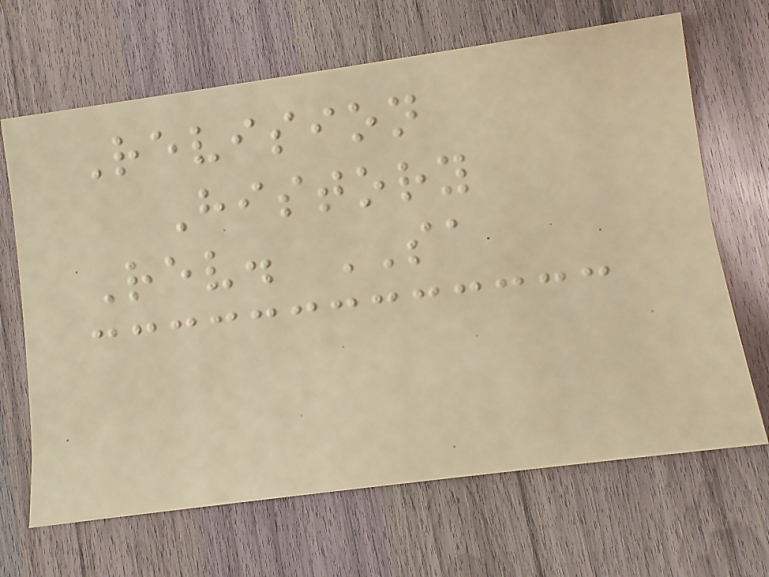Revision
History
Rev. SA
